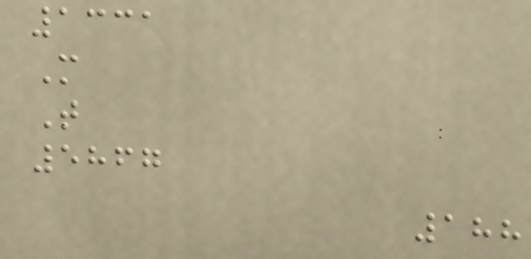1331
M
T
5867
188
